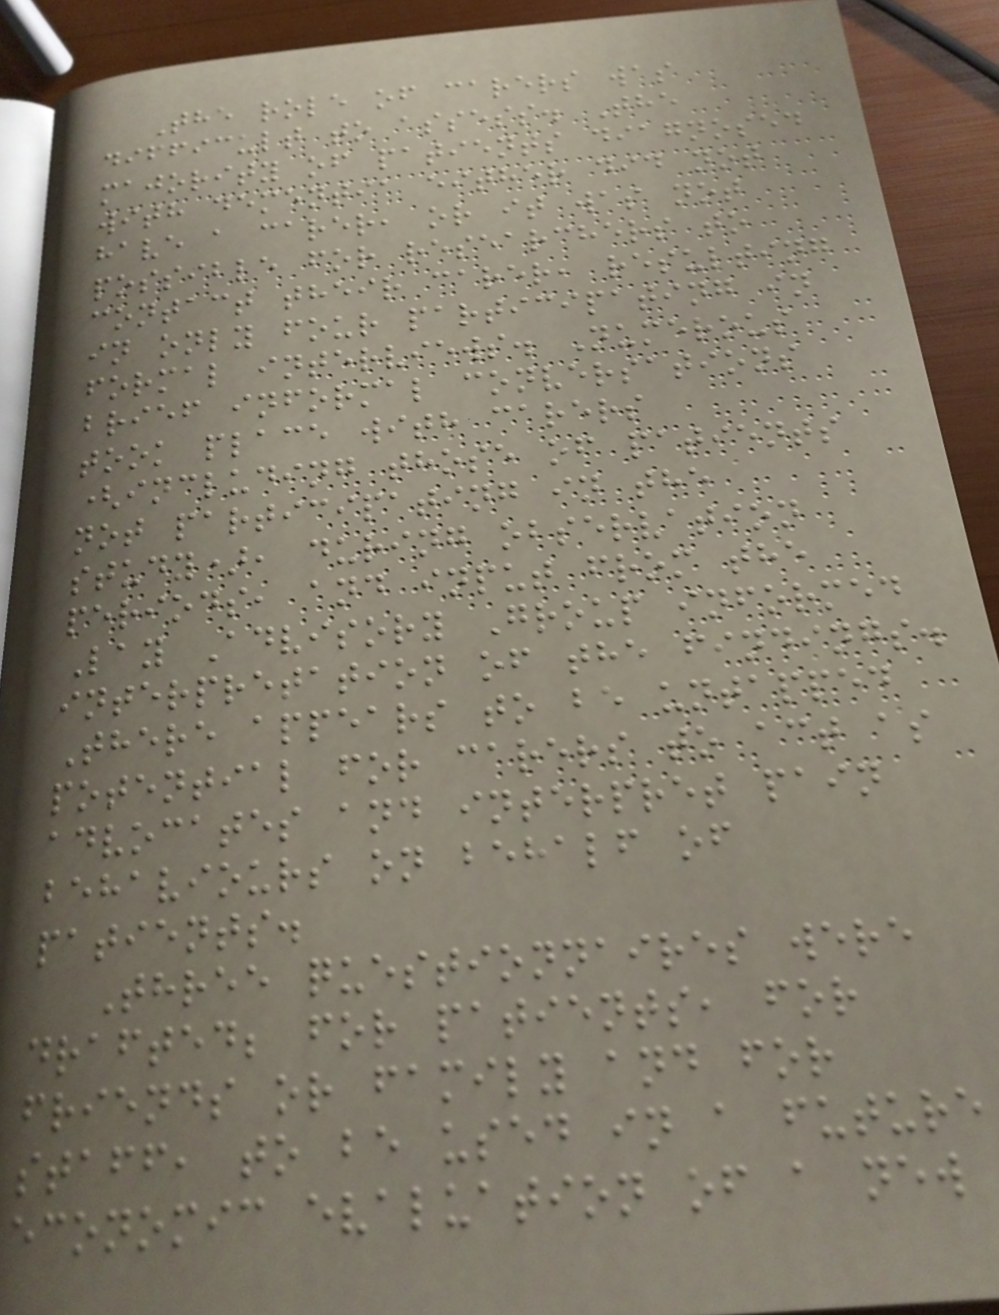The role of carers was
difficult to assess. The
majority of patients diagnosed
with dementia either did not
have a carer, or it was not
possible for researchers to
contact their carer, resulting
in only four participating in
formal interviews. Numerous
brief informal conversations
took place with carers
(including those of patients
not participating in the
study), during observation
periods, and input from the
Lay Advisory Group informed
interpretation of the findings.
There appears to be untapped
potential for carers to act as
advocates and interpret pain
behaviours on behalf of
patients.
Three questionnaires were
drafted; for patients, for
friends or family and for
staff, to be used in a future
economic evaluation of a new
